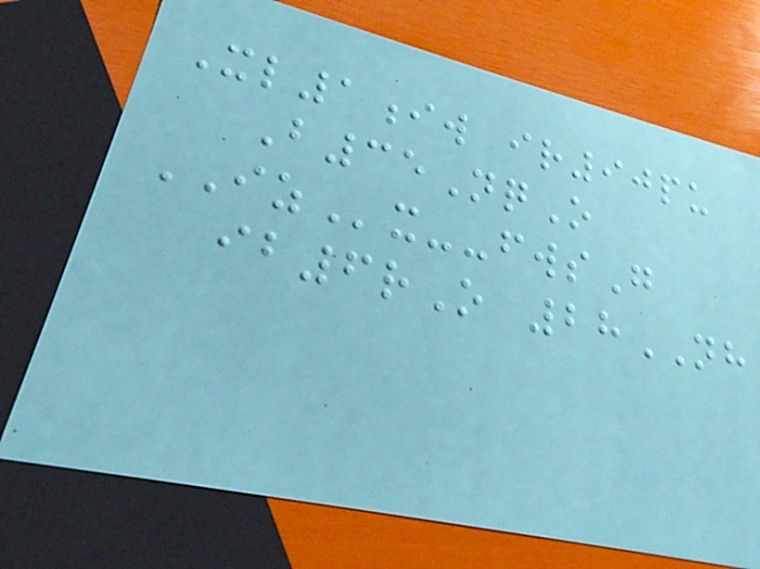Xl1iw ir90pu
B35NqO
IZx--fwsG
ib6rO 28NH
